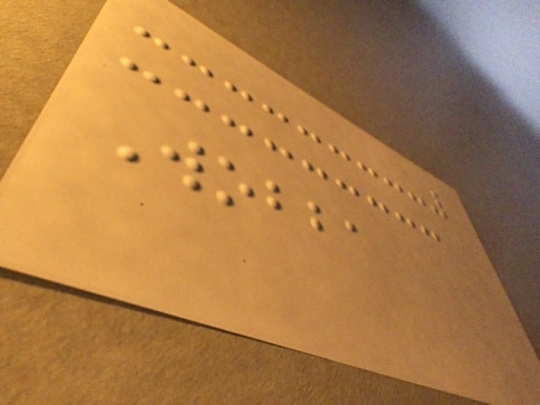Wobba
